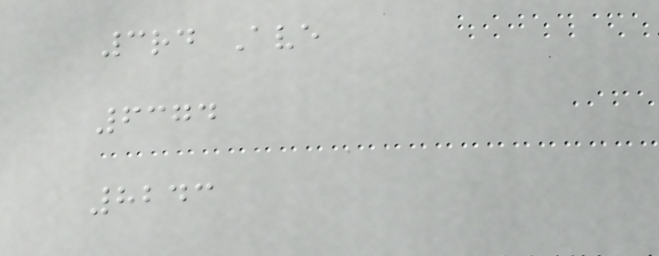3rd Ave
6374
8243
